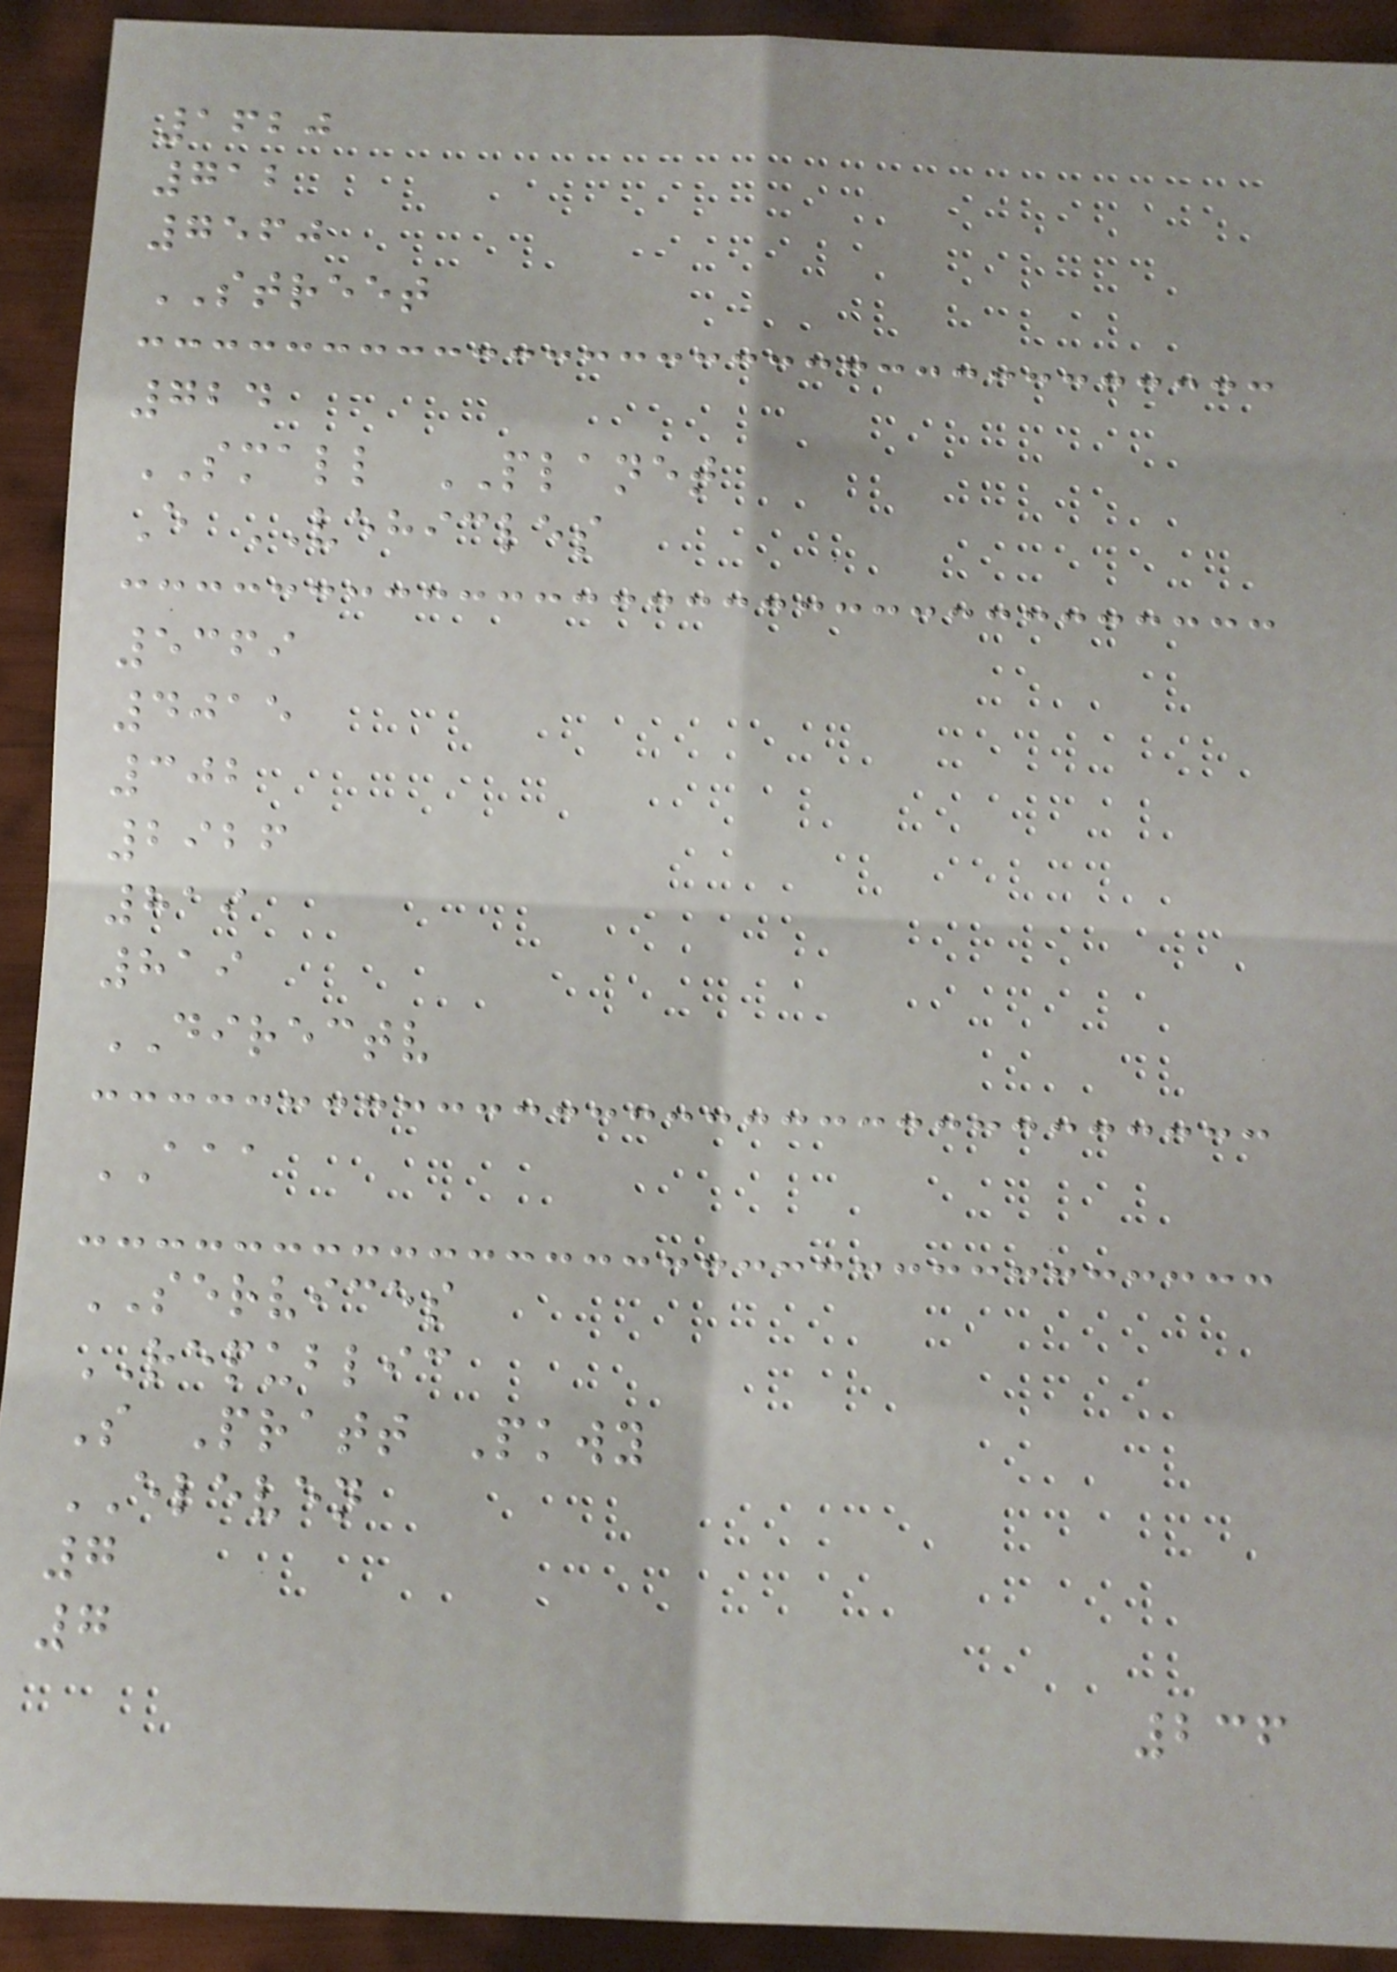1620
712
7560
STREET
724
SMALL PLANET
E VEHICLES
5369
4015
302
2926
819
819
DIRECTV
AAA
SERVICES
REPUBLIC
S Pratt Pkwy
ELEVEN
7
7
236
